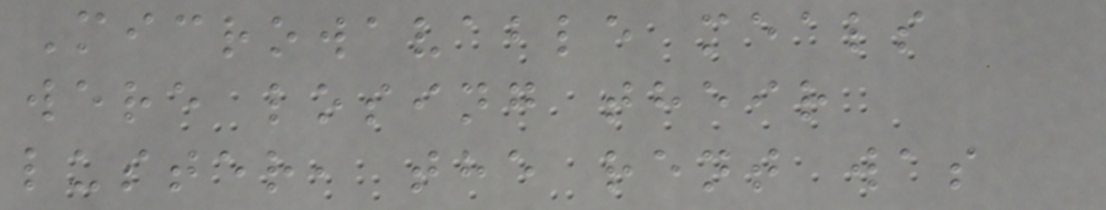Microwavable meals
were losing their
luster, the rent was
